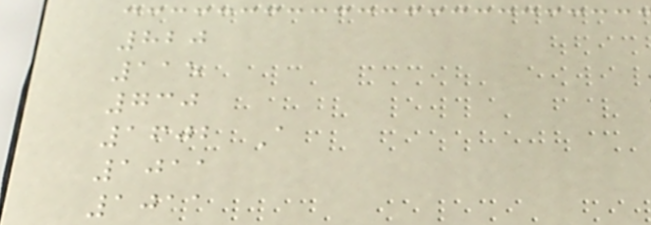820
115
730
1602 A
1011
1011
